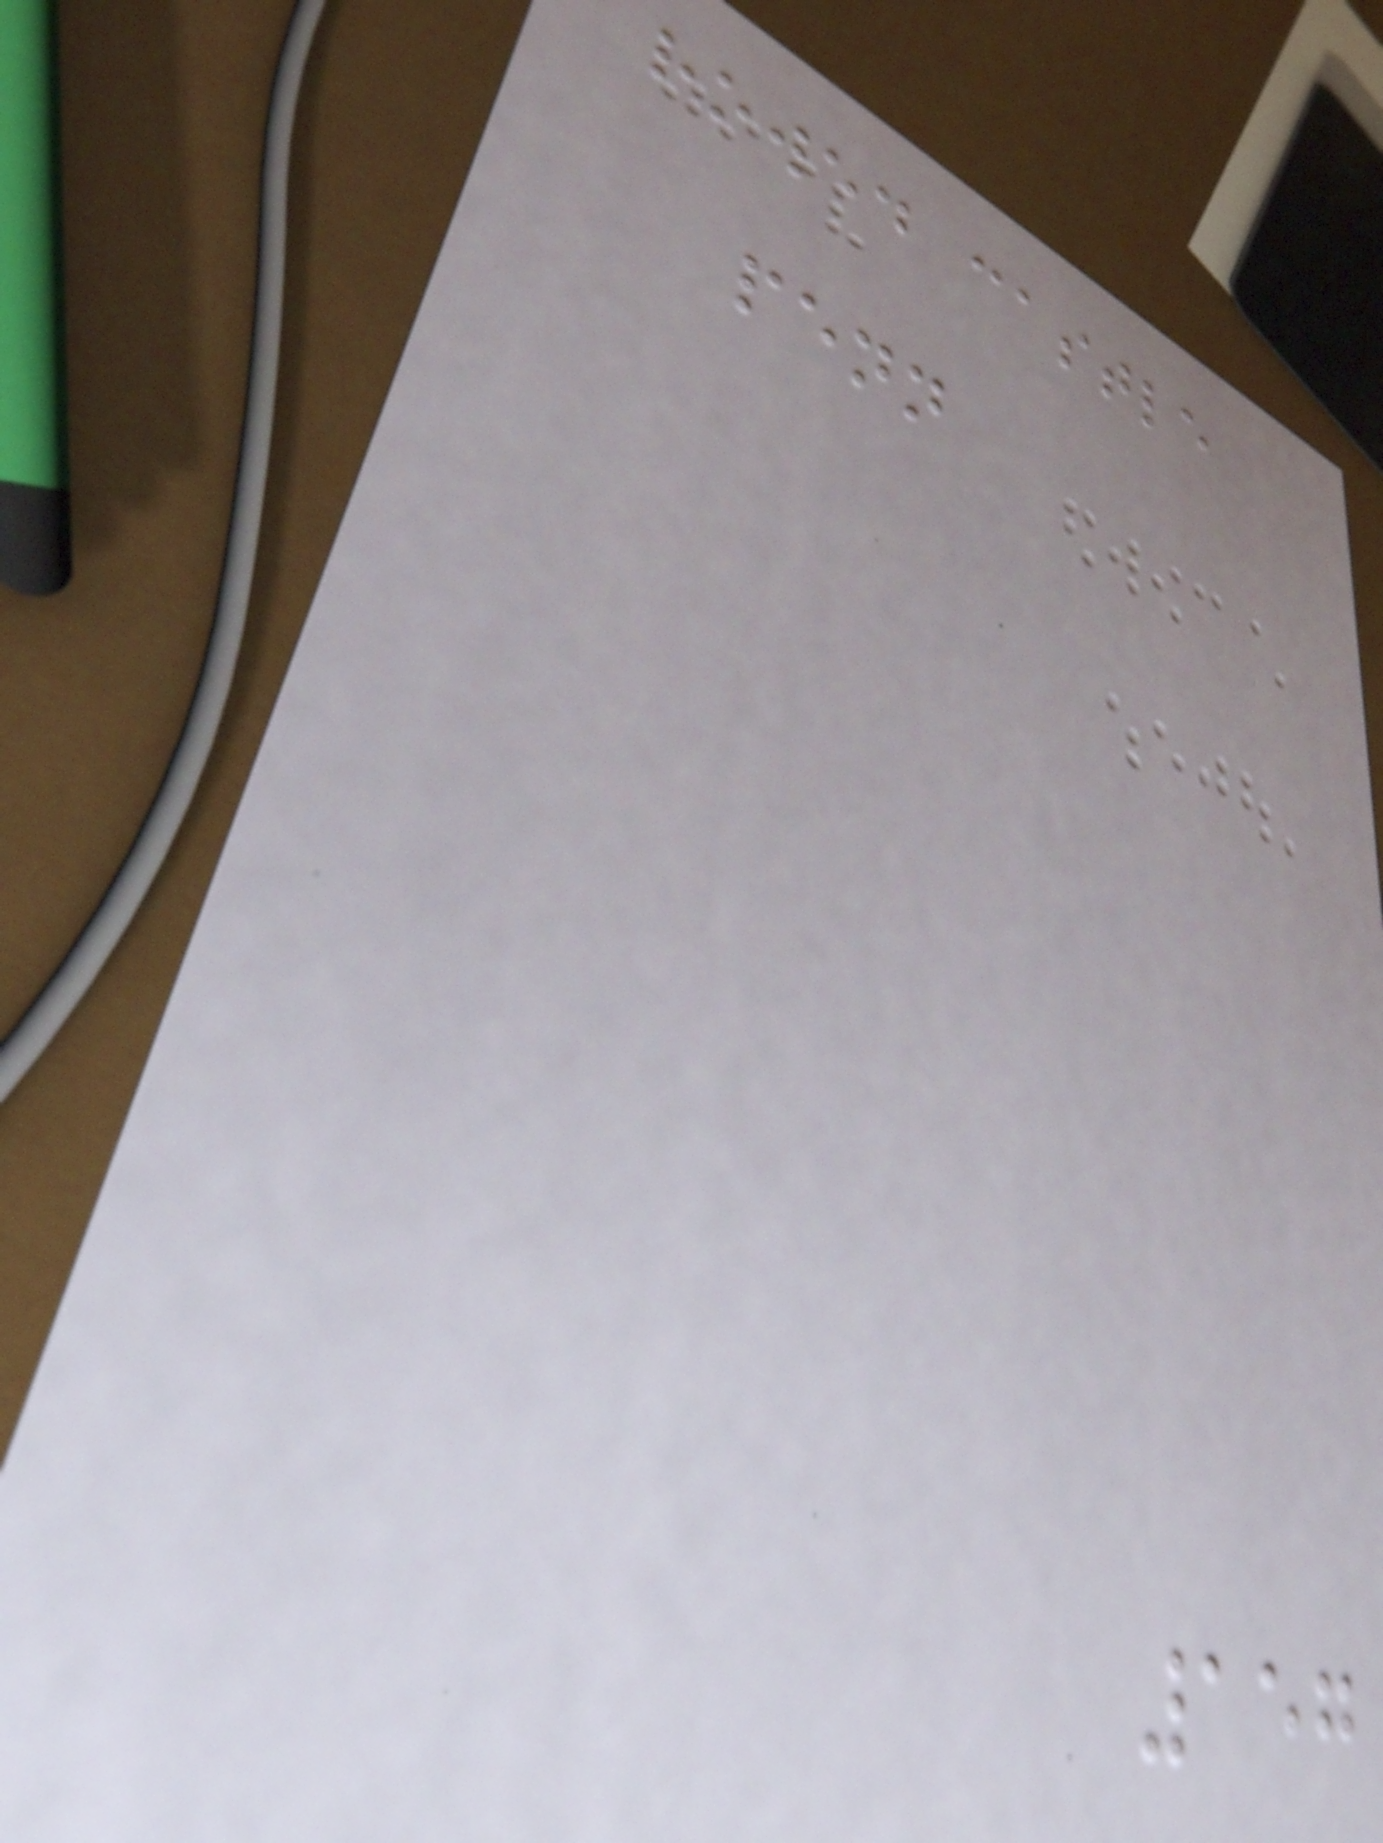rowed castle
penn
157
